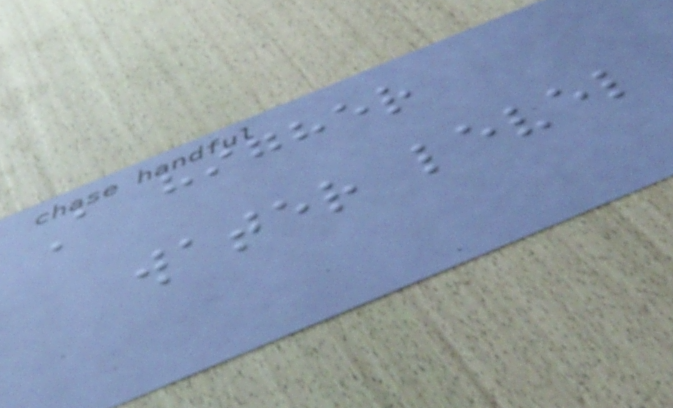A higher
water level
